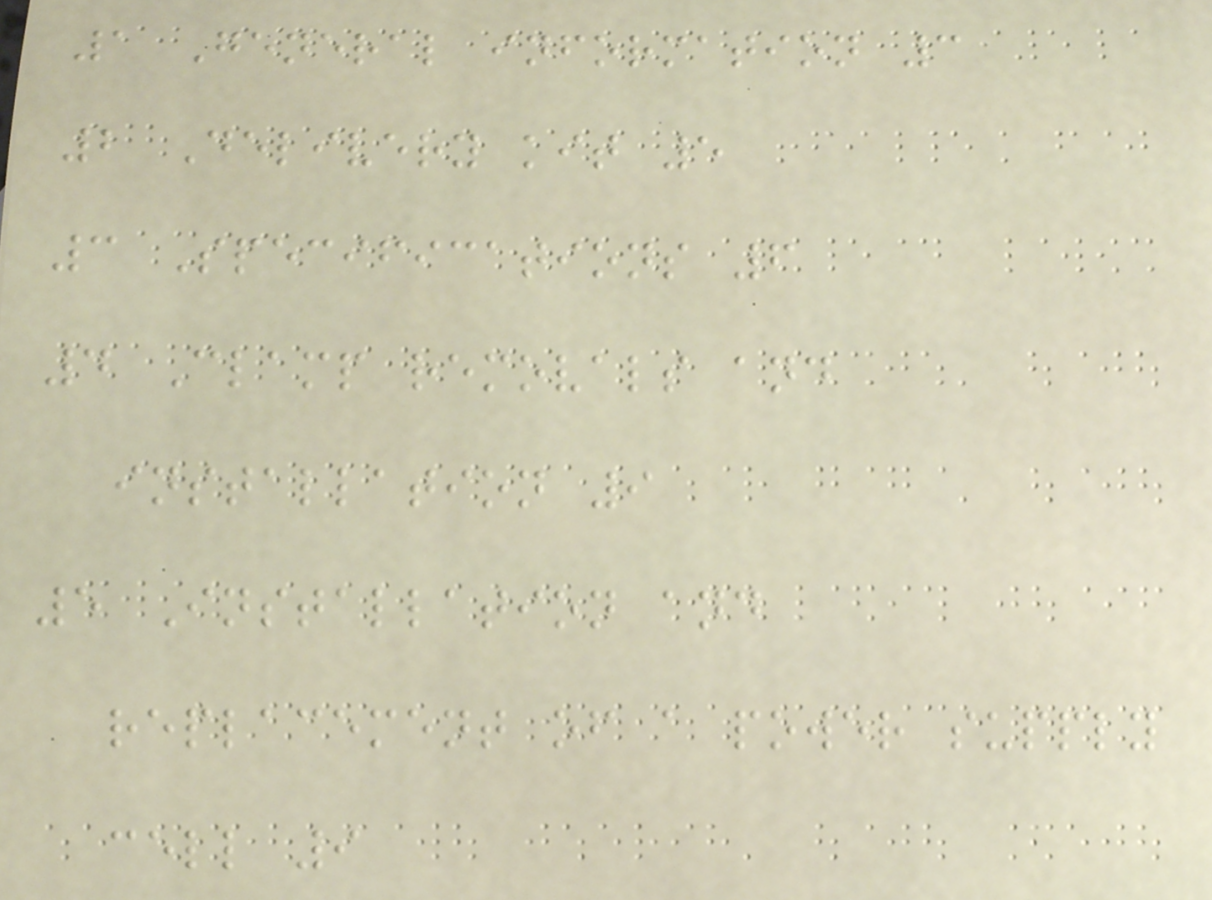1 General information 3
2 Delivery kit 5
3 Specifications 6
4 Clamp removals and
installation 9
5 Installation and
replacement of a power supply
cell 9
